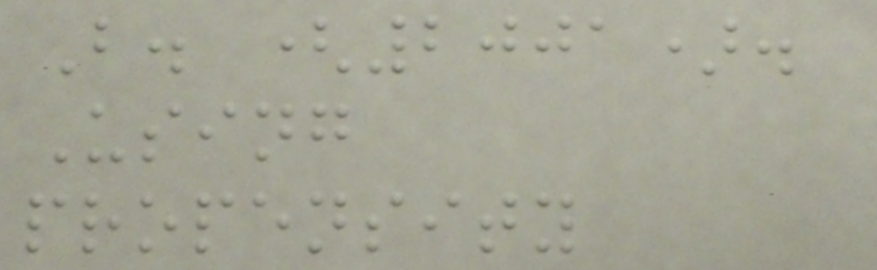B. (2001).
Using
propensity
